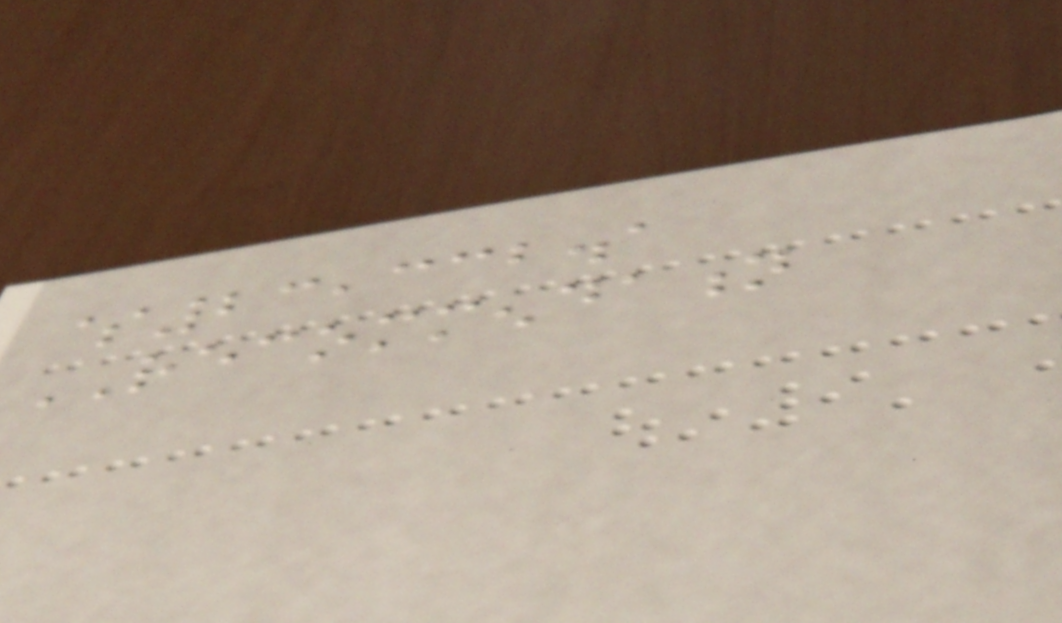$23,332.1
RECOMMENDATION
